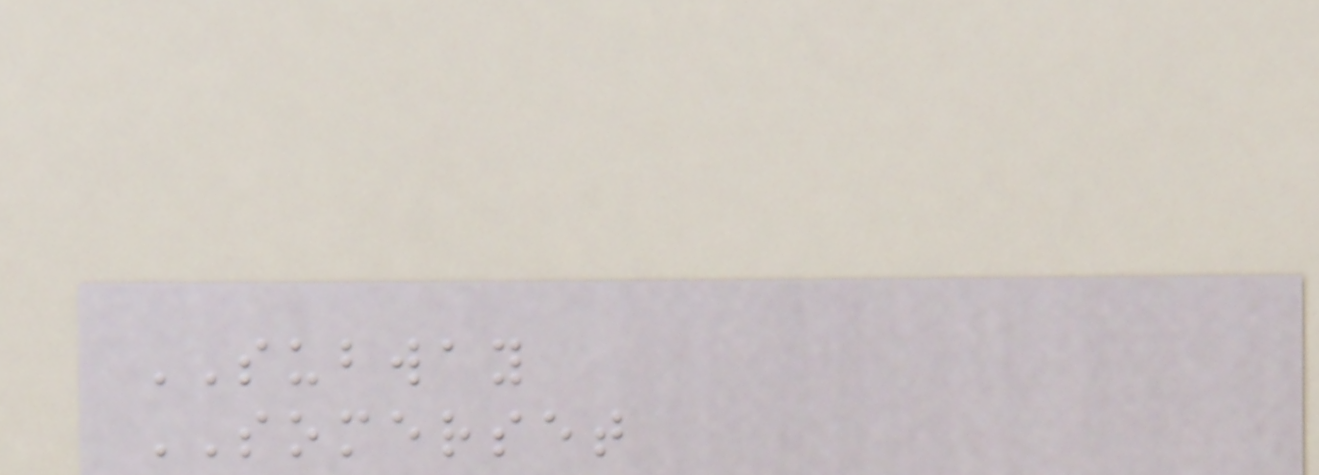SUBWAY
SOMERSET
